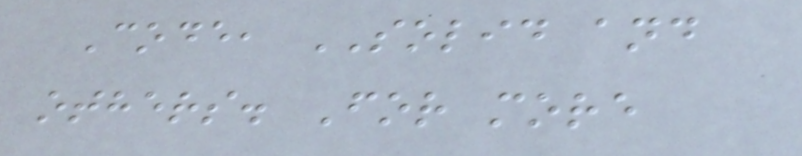Code, SOLID and
others. For more
